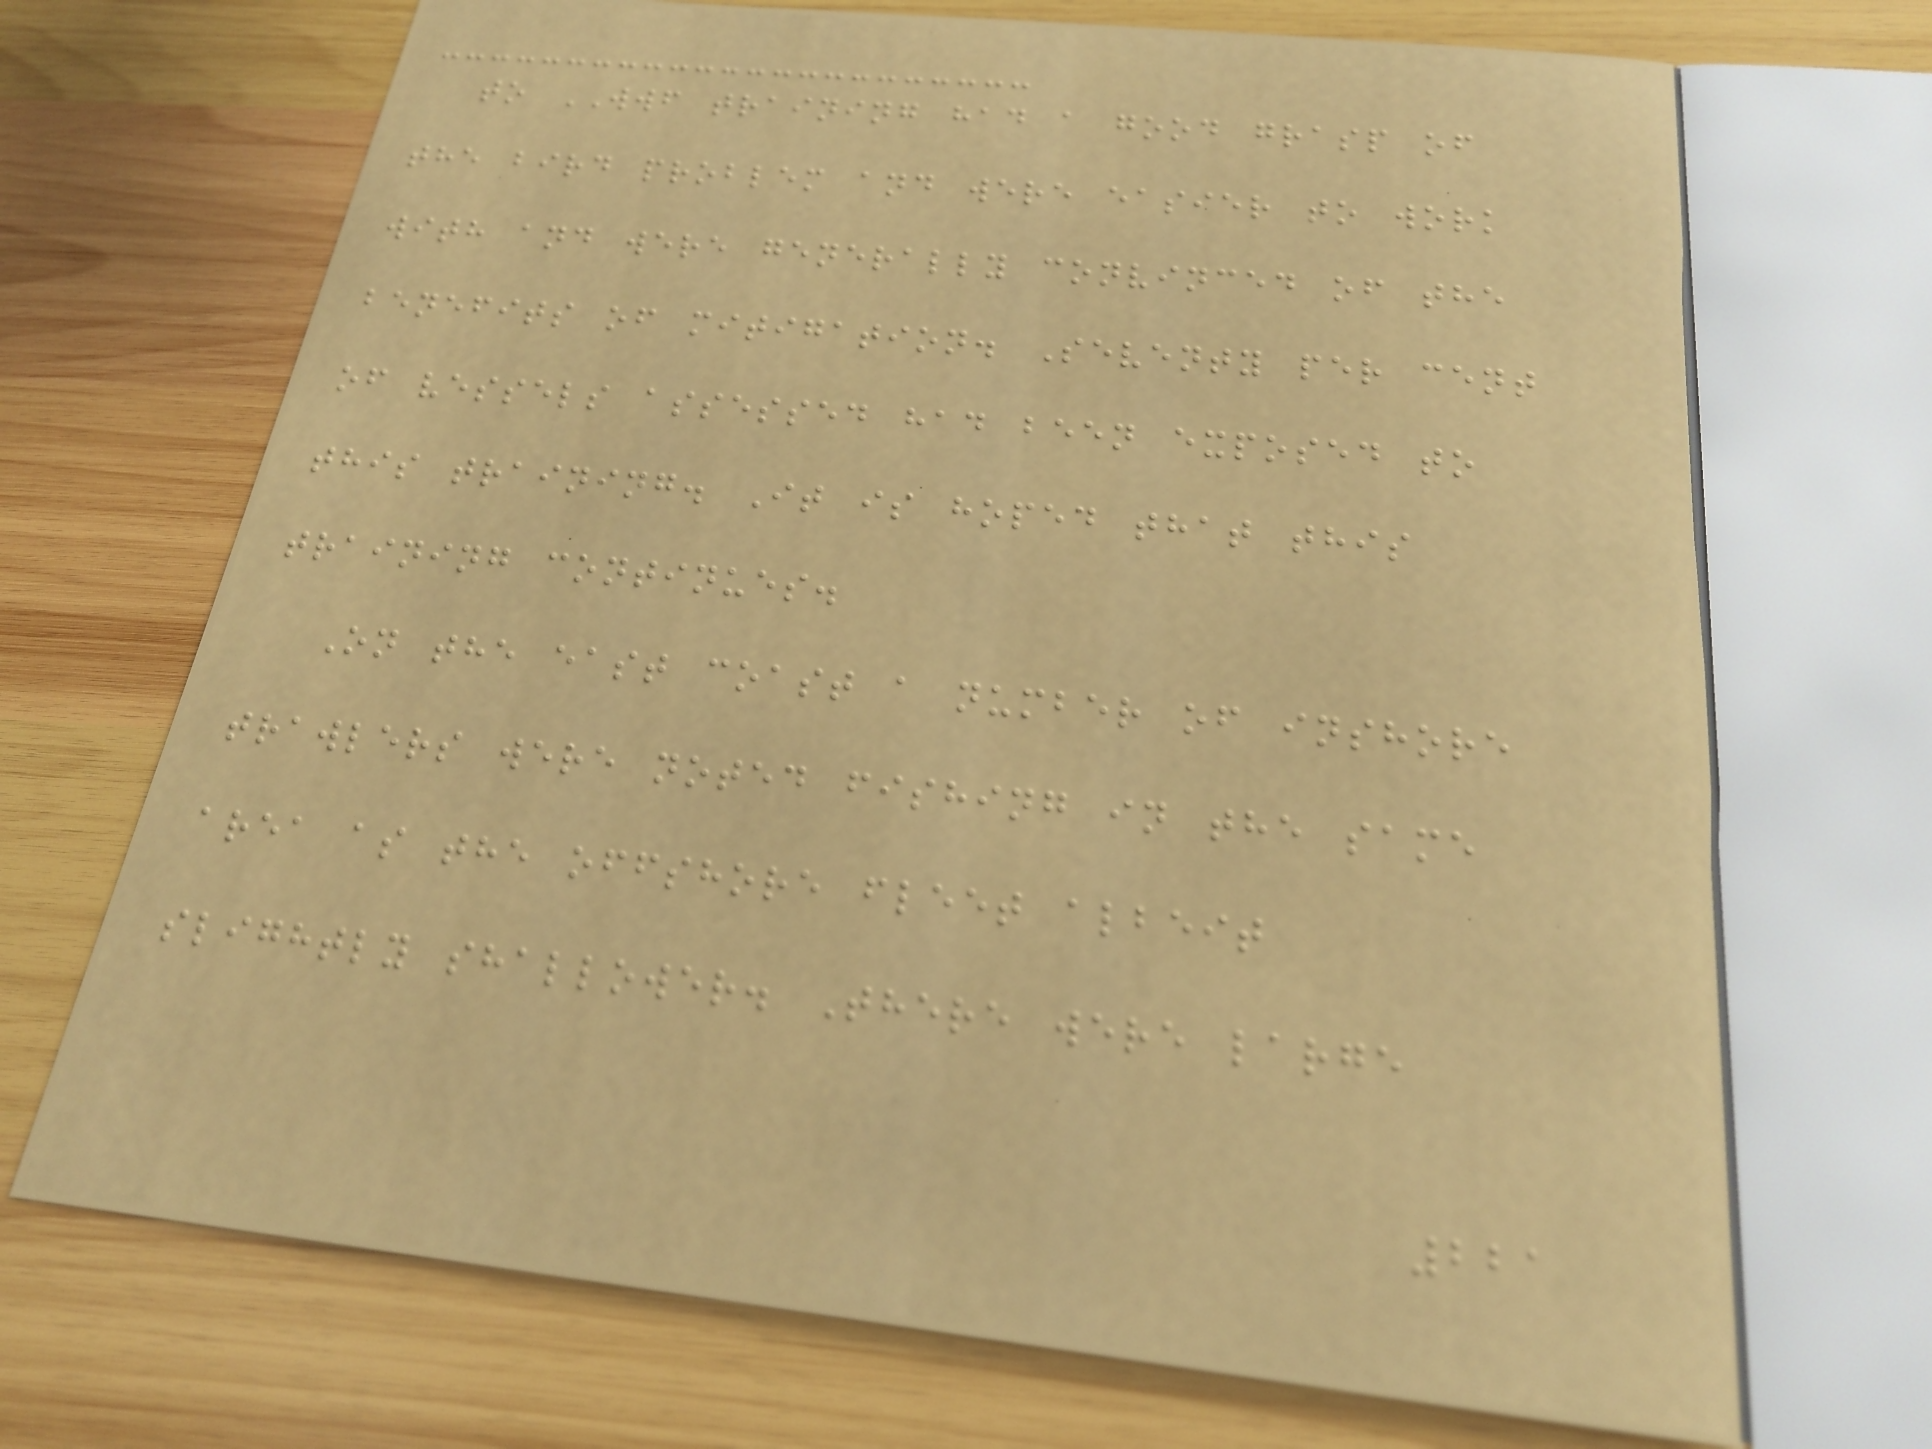to WWF training had a good grasp of
the bird problem and were easier to work
with and were generally convinced of the
benefits of mitigation. Seventy per cent
of vessels assessed had been exposed to
this training. It is hoped that this
training continues.
On the east coast a number of inshore
trawlers were noted fishing in the same
area as the offshore fleet albeit
slightly shallower. There were large
221
